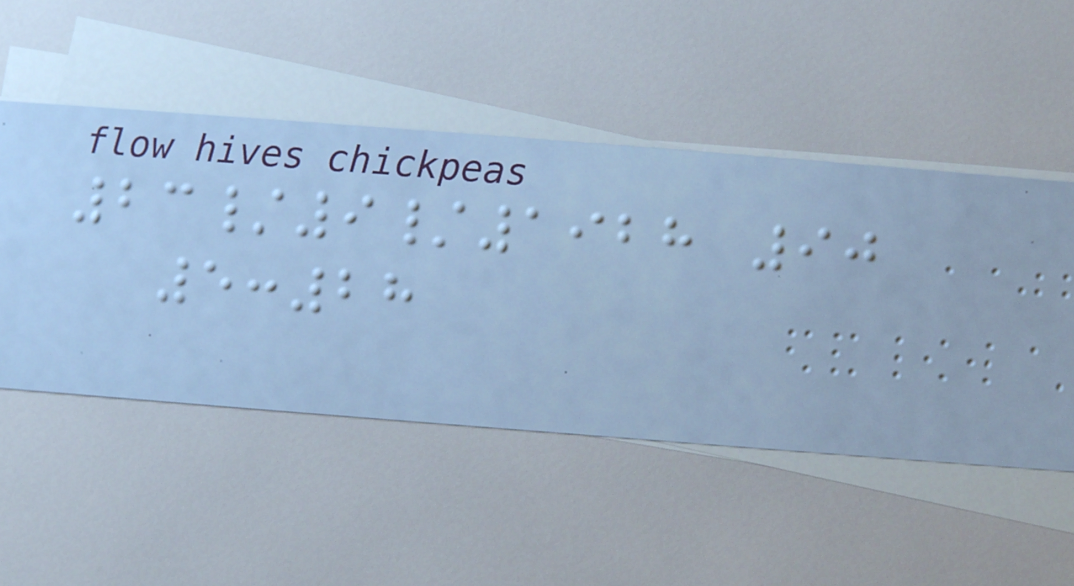23/9/1928 90
5:28
